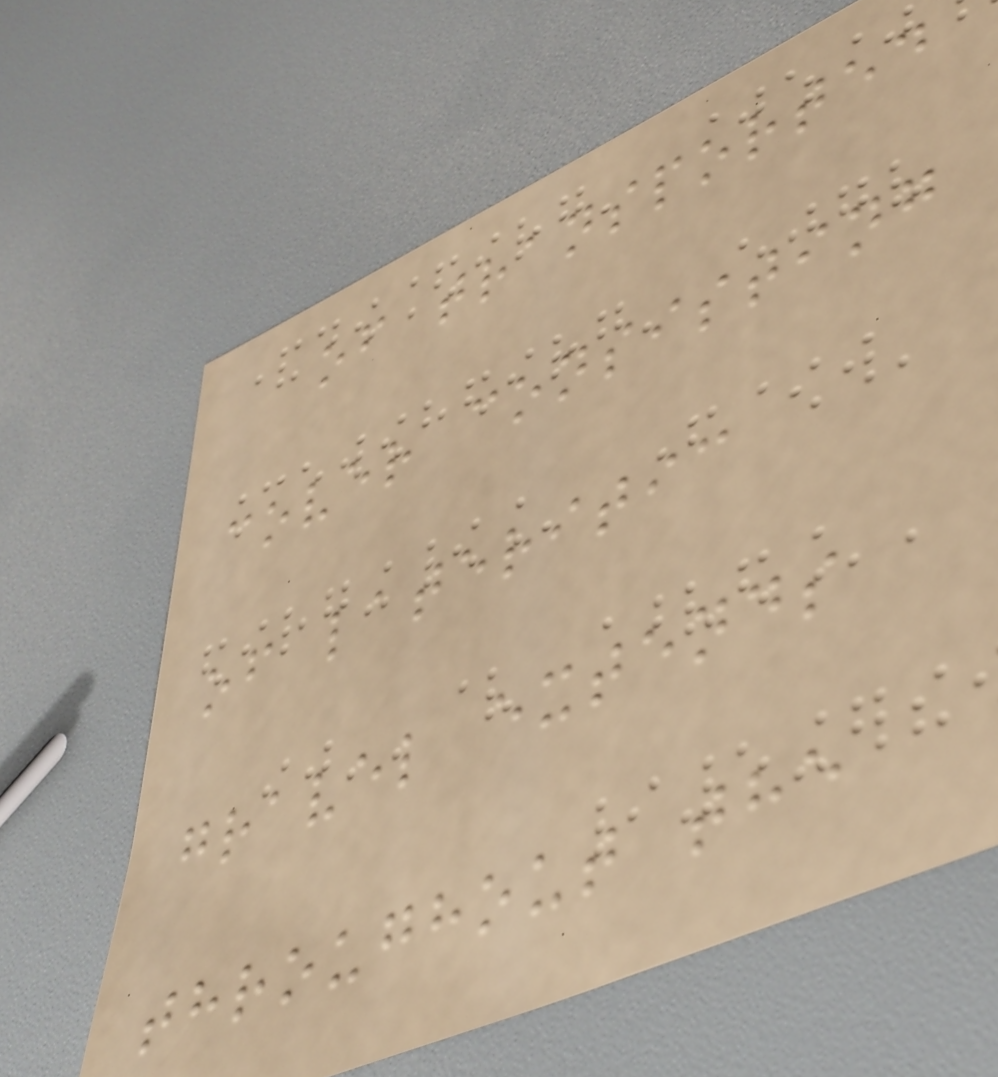of transported
cover consisting
of lateritic
gravel extends
throughout the
